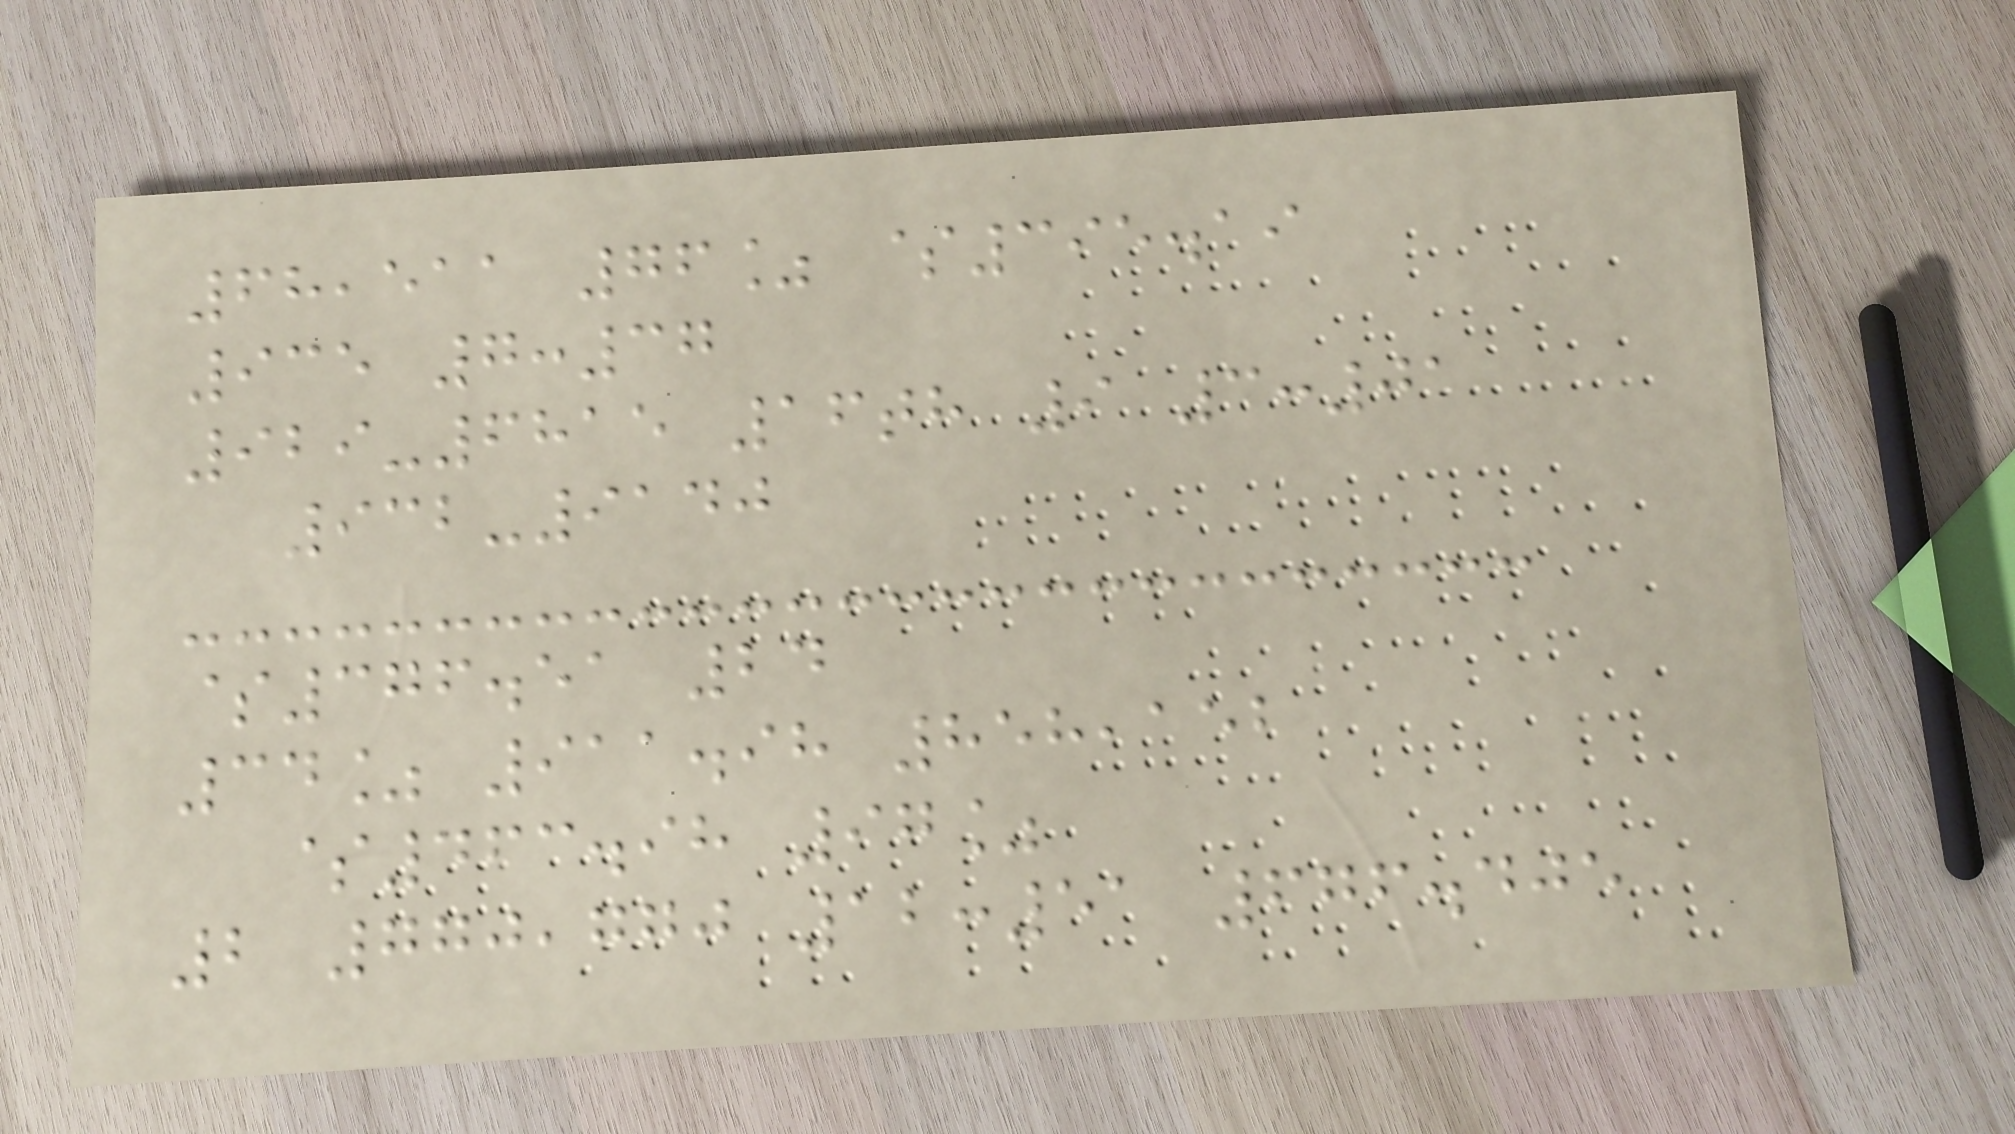68,511 76% $395.19
935 7:37
929-6815 16th 9 3:01
932-9140
$376.51 24
34% 911.98 858,152
$463.98 97%
2 770,770 12:51 676.405
